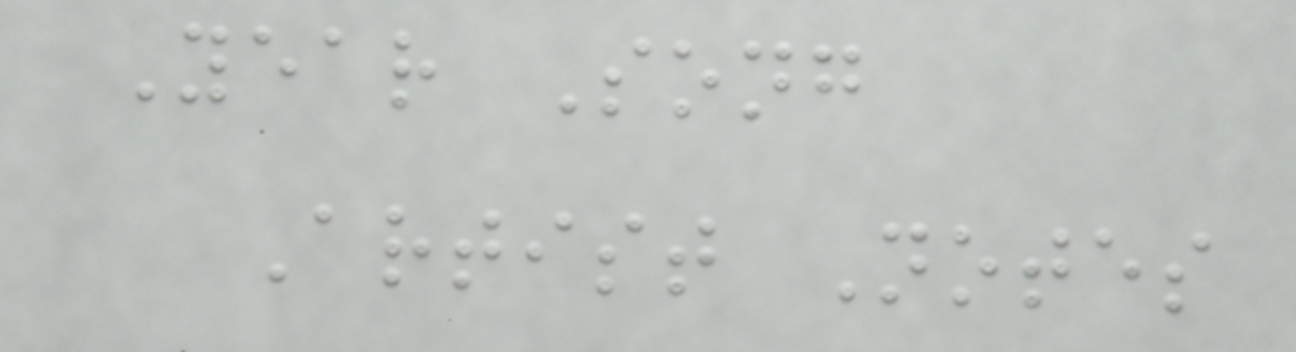Year Song
Artist Notes
